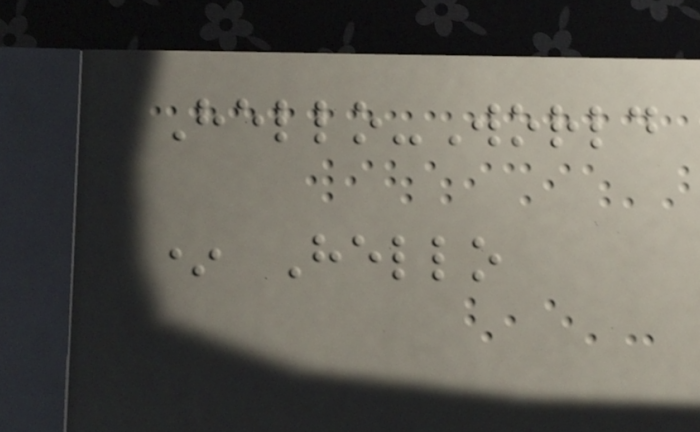Hello-World
* Hello
